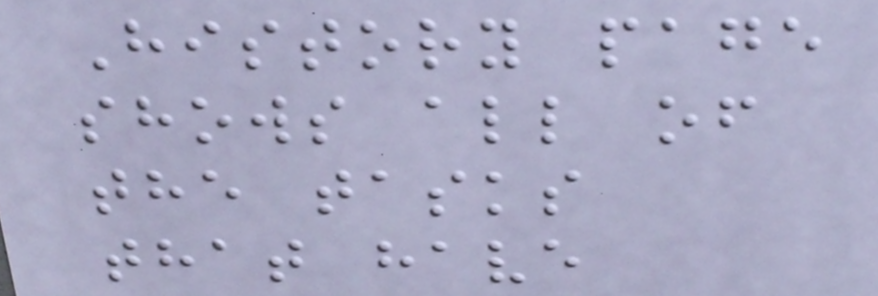History page
shows all of
the tasks
that have
